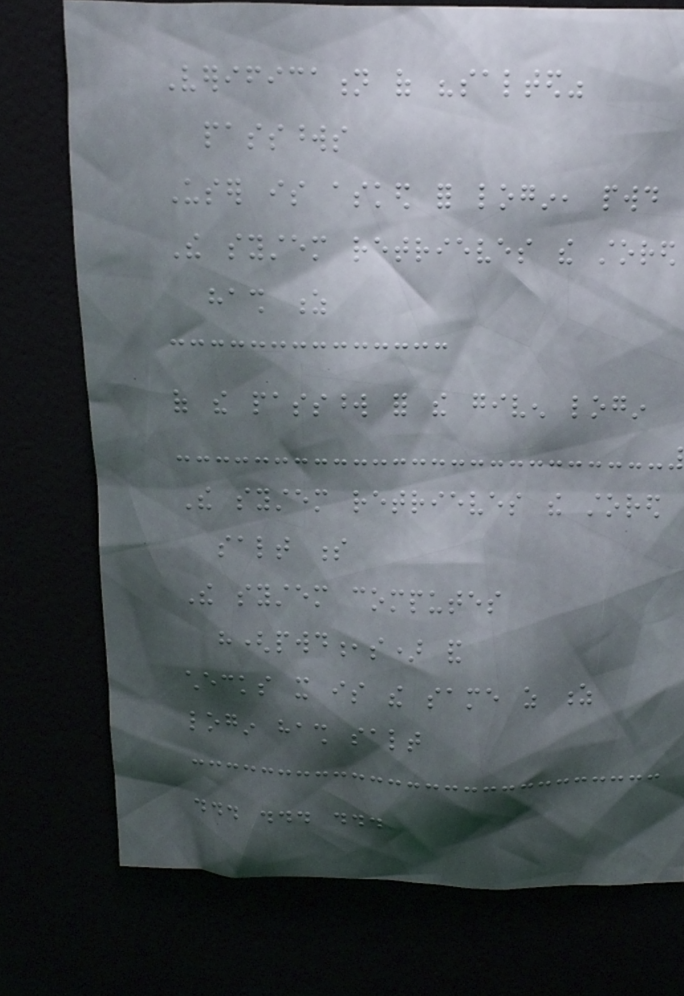Verification of "salted"
passwords
User is asked for login, pwd
The system retrieves the stored
hash z
of the password for the given login
The system retrieves the stored
salt s
The system computes
h(pwd,s) and
checks it is the same as z
login hash salt
... ... ...
